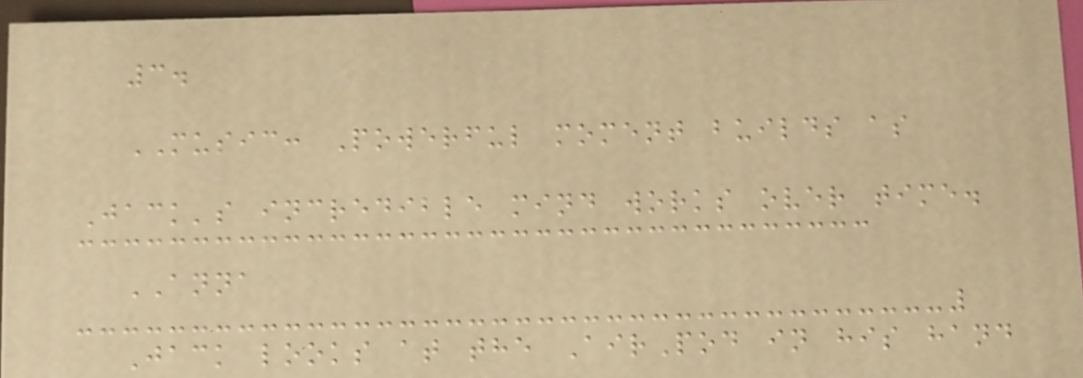3.
MUSIC: Powerful moment builds as
Jack's incredible mind works over time.
ANNA
Jack looks at the AirPod in his hand
